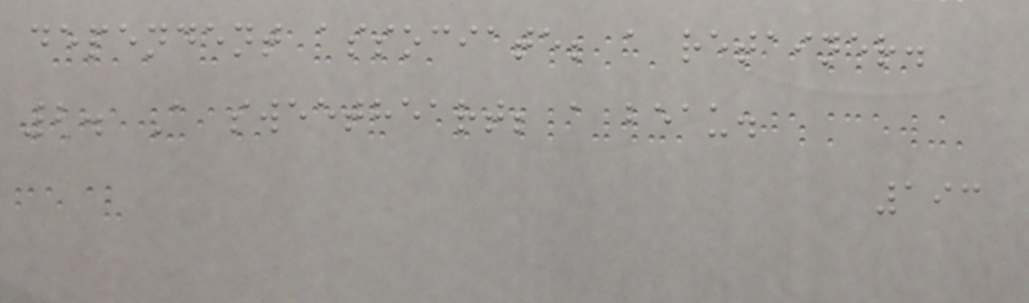dependent associate; a retainer.
2. A sweetheart; a beau.
193
